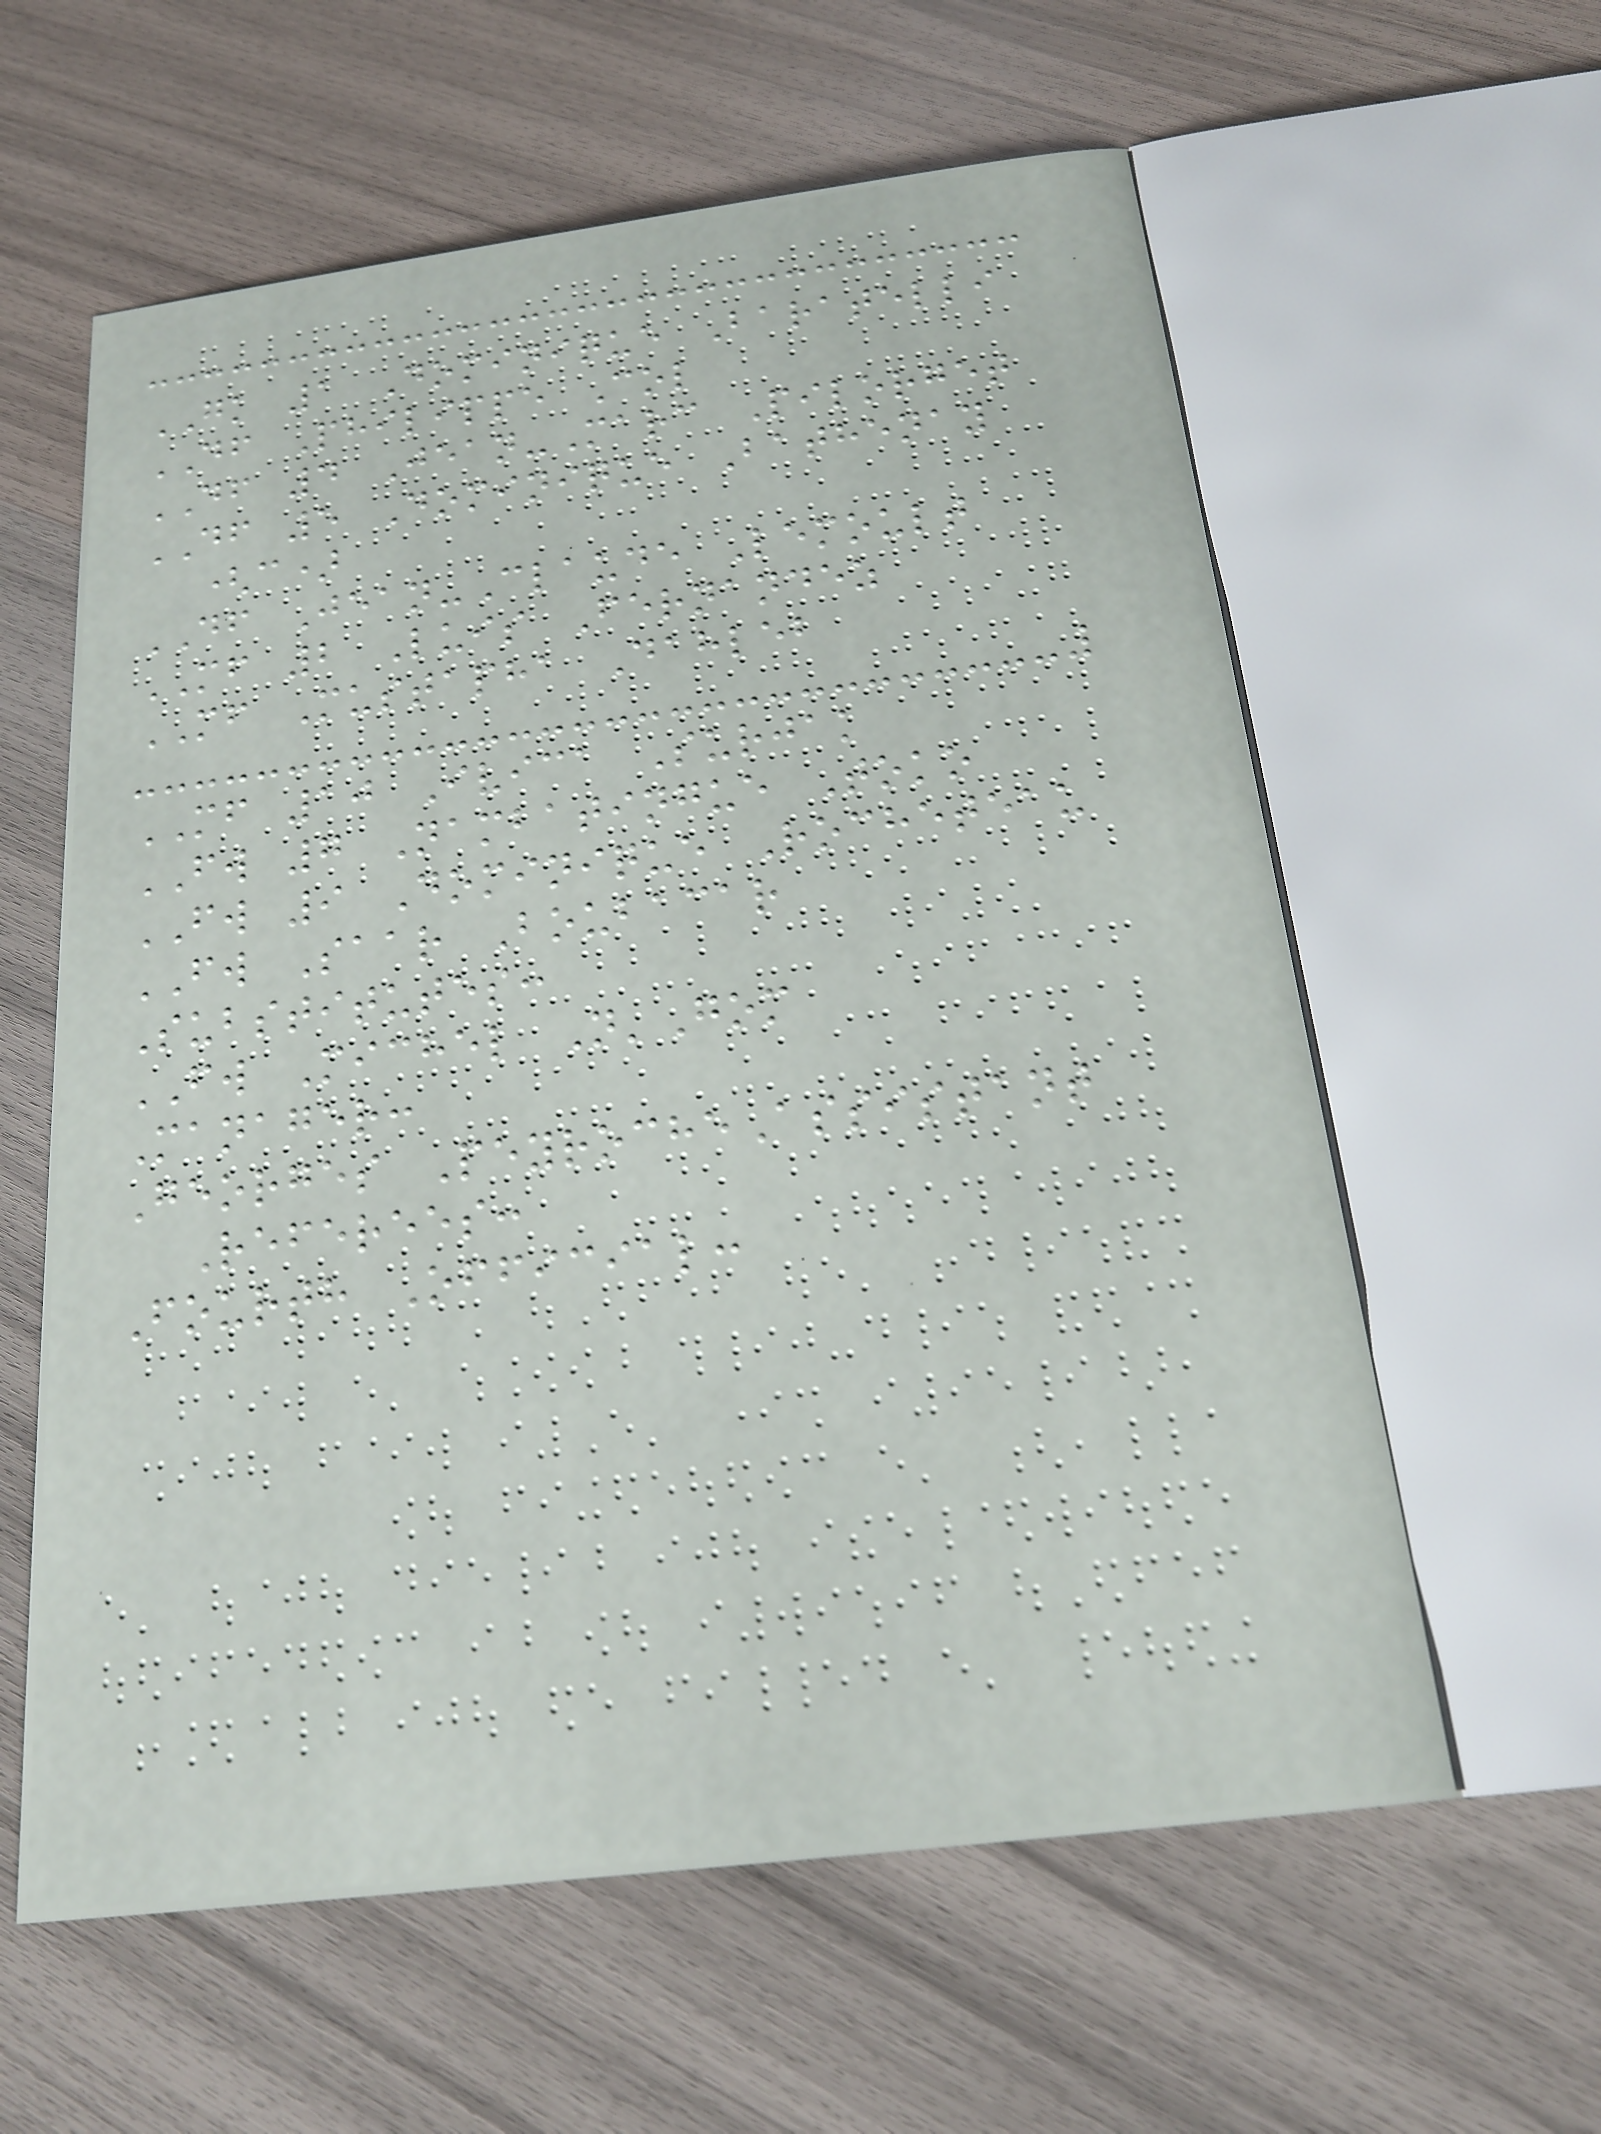GK 1 Dominique Baratelli
DF Philippe Col
DF 4 Jean-Marc Pilorget
DF 5 Dominique Bathenay
(c)
DF Jean-Claude Lemoult
MF 2 Luis Fernandez
MF Mustapha Dahleb
MF 10 Ivica Surjak
FW 7 Nambatingue Toko
FW 9 Dominique Rocheteau
FW Saar Boubacar
Substitutes:
FW Michel N'Gom
Manager:
Georges PeyrocheAssistant
Referees:
Fourth Official:
